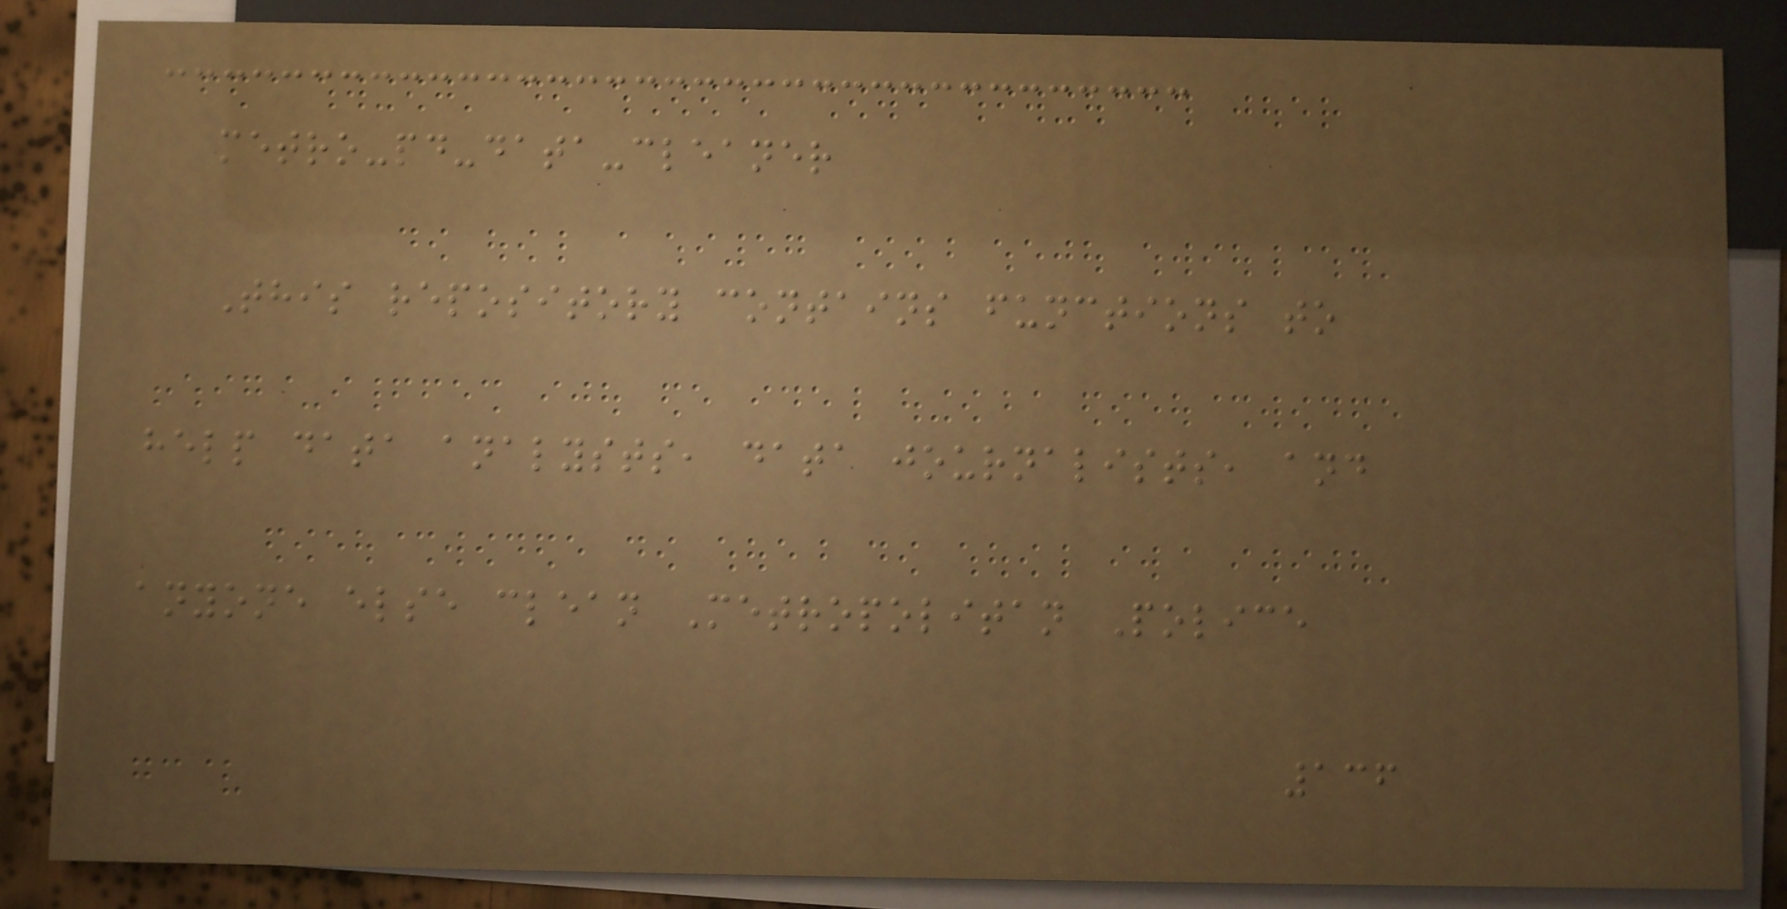metro-pd-data-cleaner
This repository contains functions to
help data analysts, data journalists, and
anyone else clean Metropolitan Police
136
